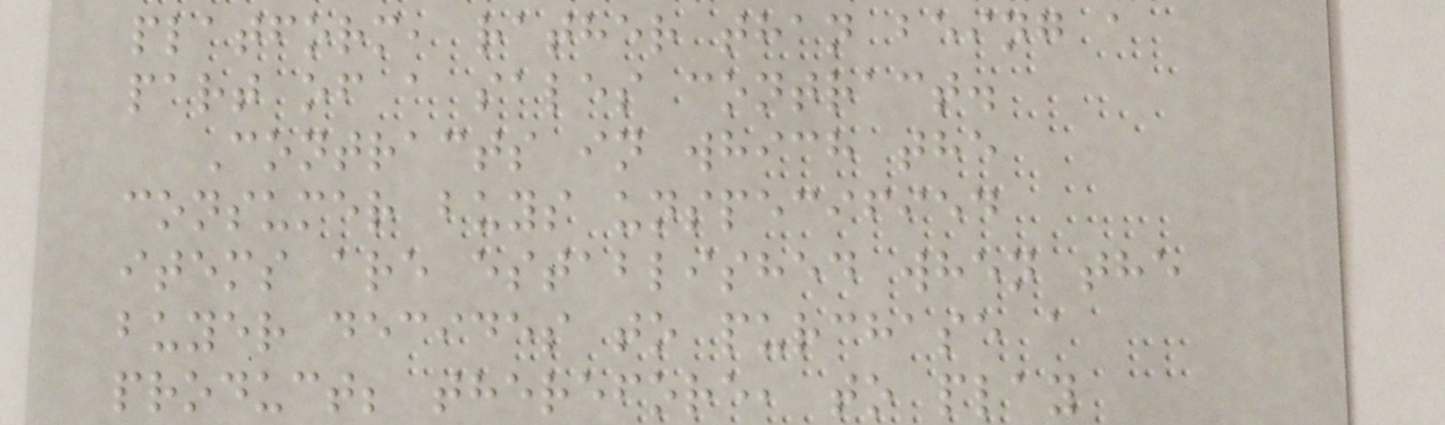platform, rather than being a
part of a sales contract.
Contracts in which the
consumer buys unspecified
items are established when the
buyer decides to purchase a
product; therefore, to play
